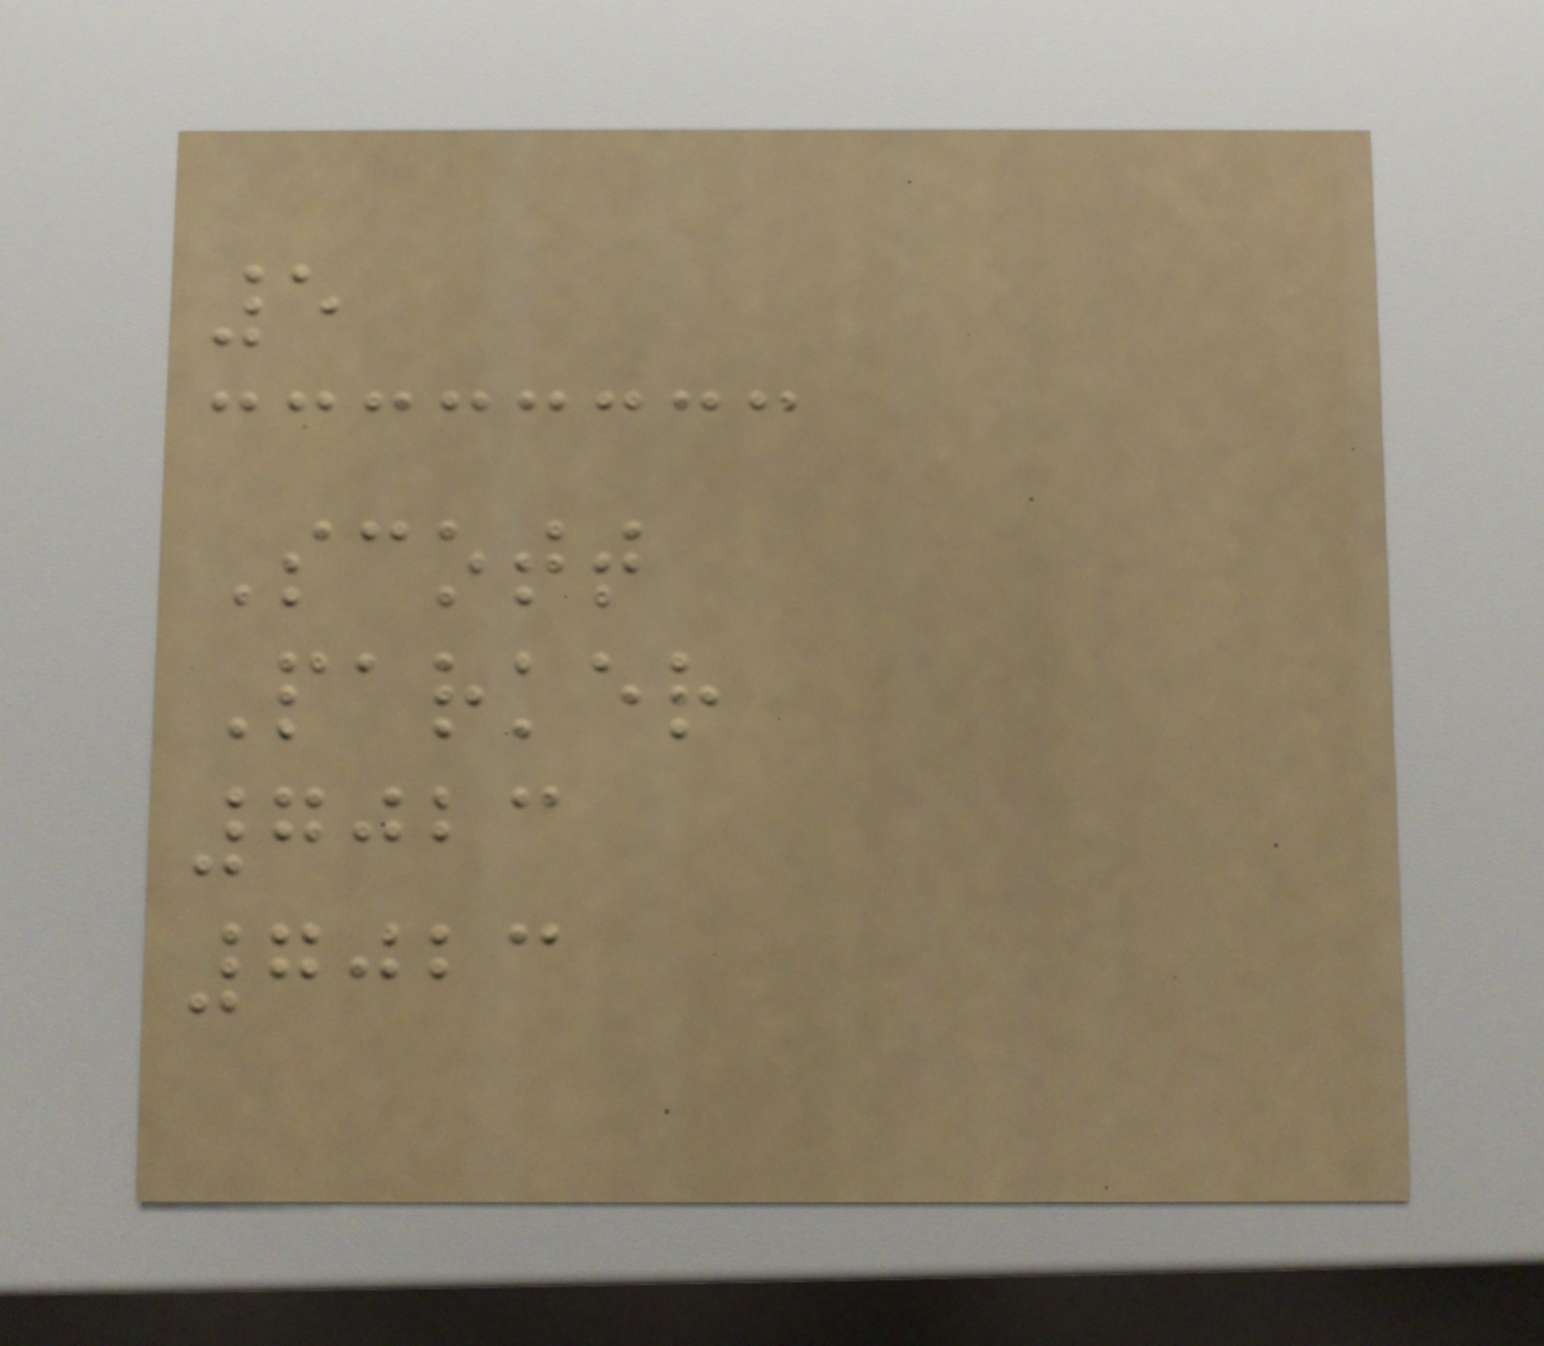5
Scott
Parker
7023
7023
